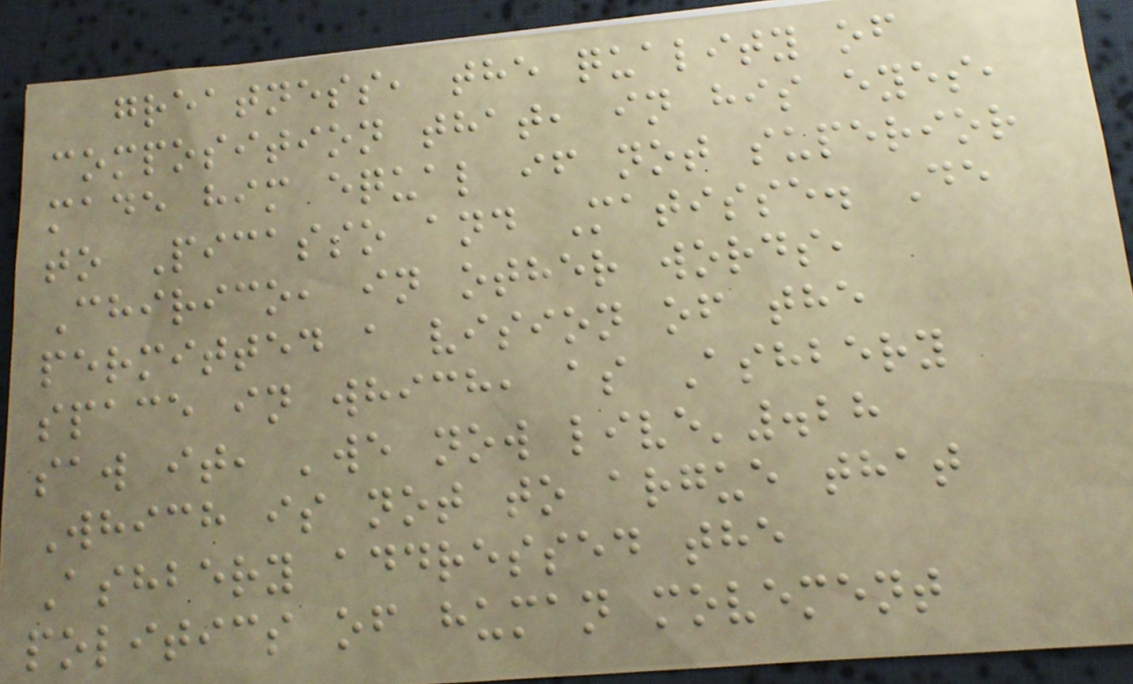greatness, the quality of
composition that, in his eyes,
made him equal if not superior
to Picasso and Matisse. De
Chirico, in other words,
permitted a vision of the
space in which, as Ashbery
saw it, 'we now live'.28
Which is not to argue that
Ashbery addressed the
politics of human movement
